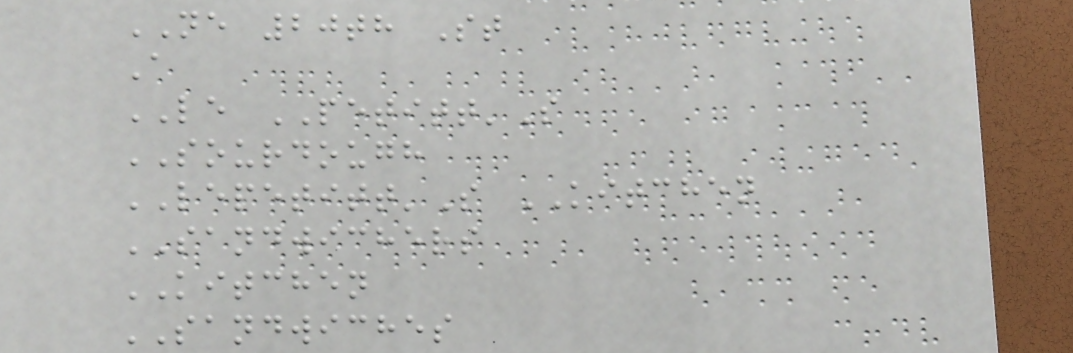NE 20th St
A
LE PETITT'S
SOURDOUGH
LEPETITT'S KITCHEN
SANDWICHERS
KITCHEN
SANDWICHES
